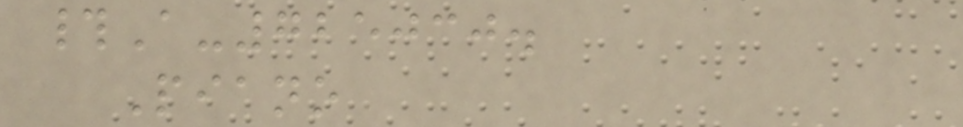#A-725030.
Piano
